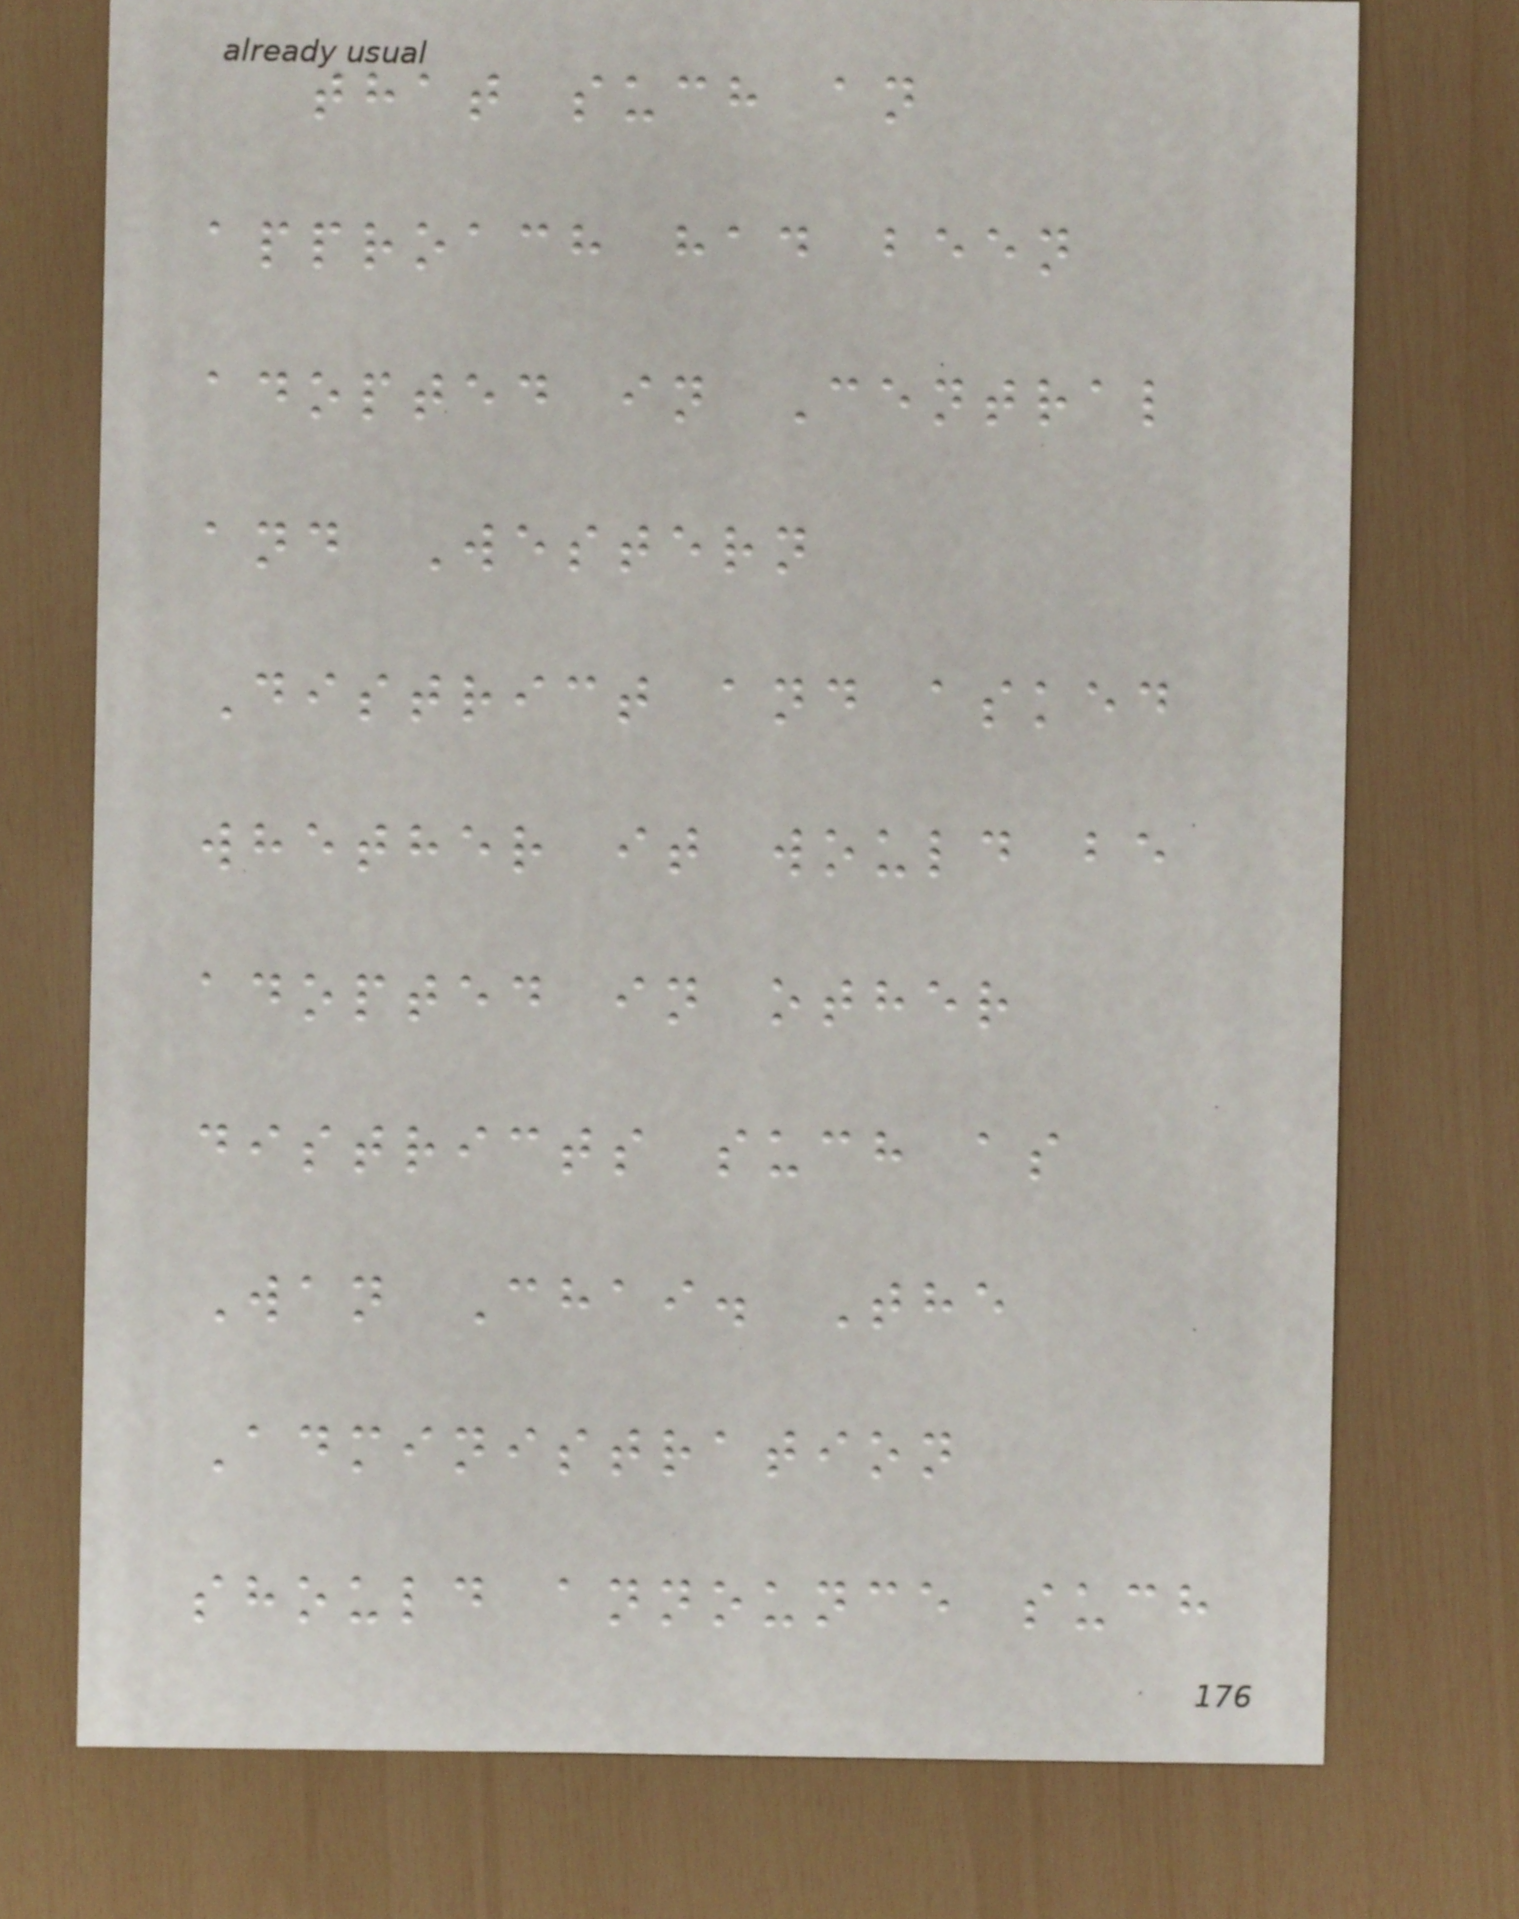that such an
approach had been
adopted in Central
and Western
District and asked
whether it would be
adopted in other
districts such as
Wan Chai. The
Administration
should announce such
